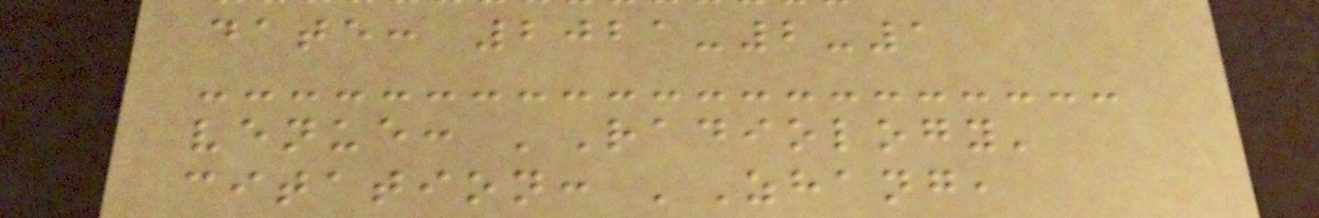date: 2021-2-1
venue: 'Radiology'
citation: 'Zhang,
